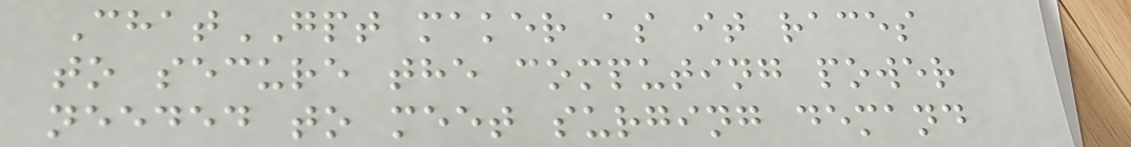ChatGPT maker as it races
to secure the computing power
needed to meet surging demand
